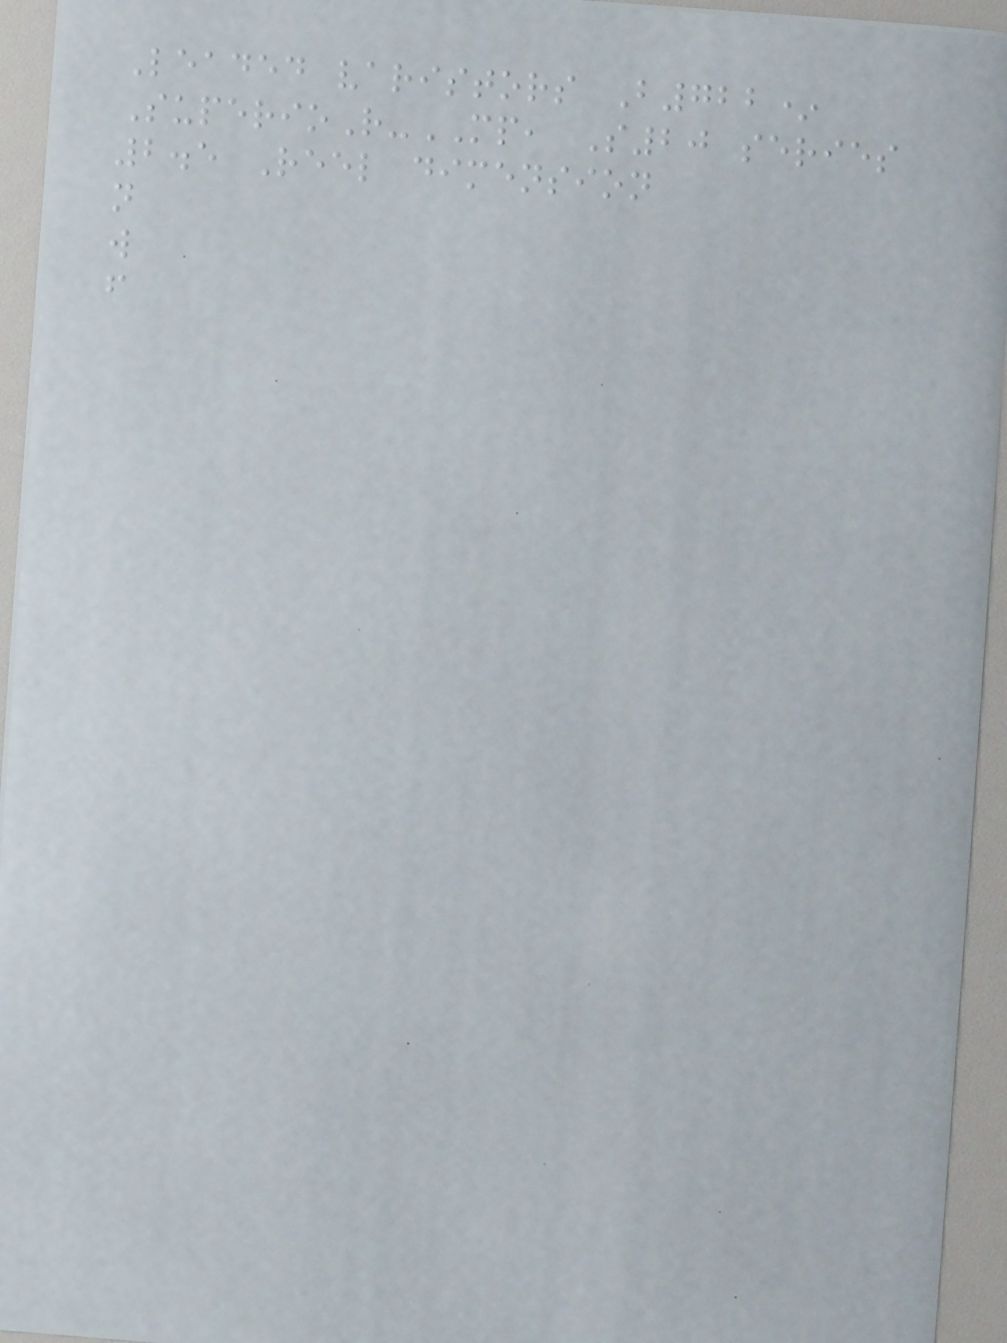Leaded varistors B722*
SuperioR-MP, S20 series
2.5 Reel dimension
n
w
f
